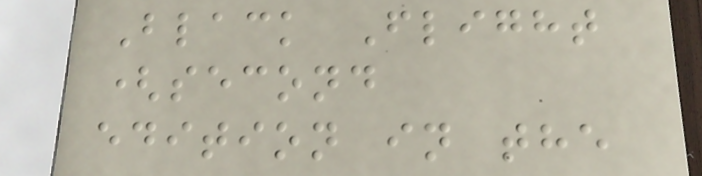Black Flight
(second
edition in the
